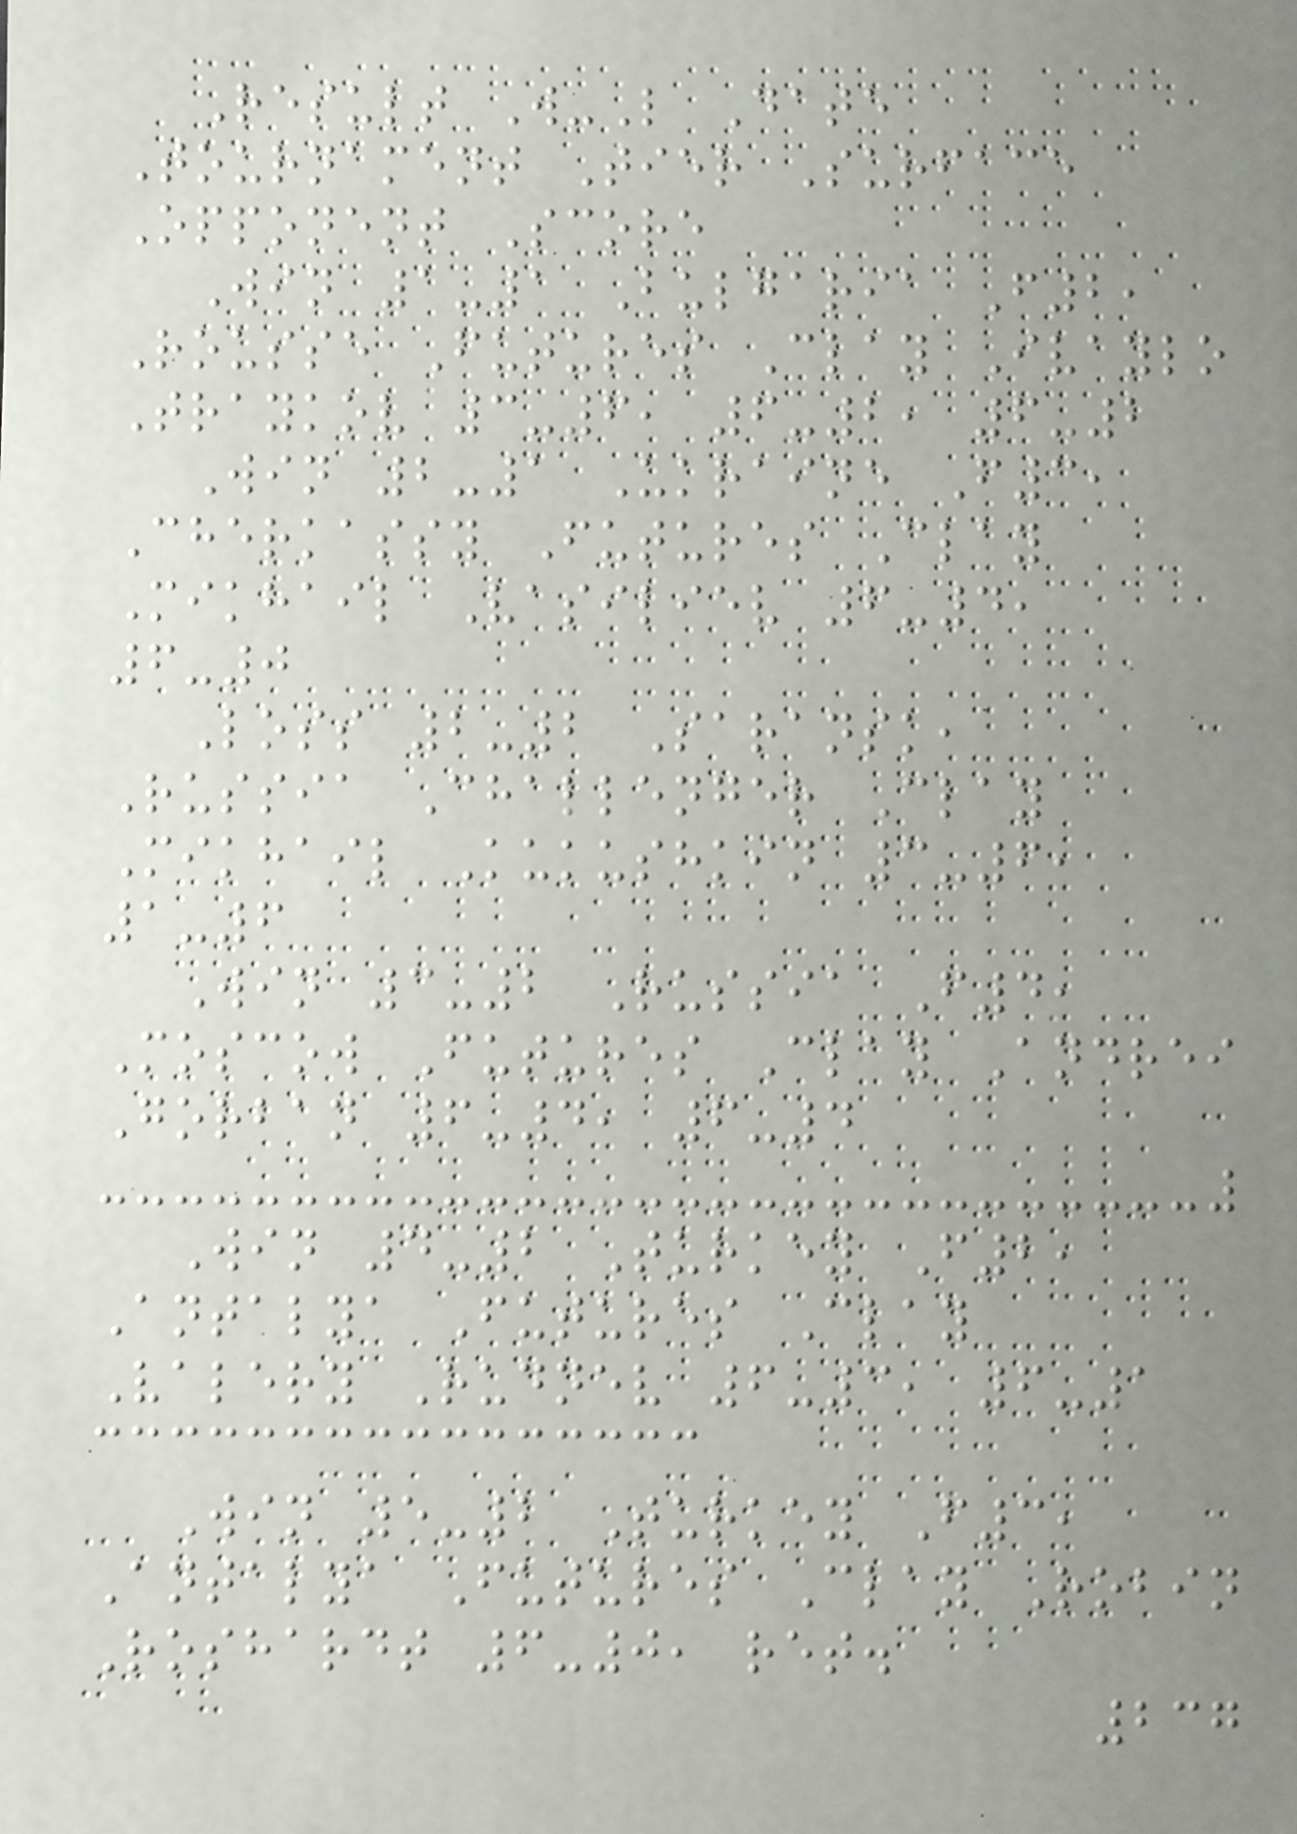Result W-L Date
Tournament Tier Surface
Opponent Score
Win 1-1 Bulgaria F2,
Rousse Futures Clay Ivaylo
Traykov 3-6, 6-2, 6-2
Win 2-1 Ukraine F3,
Cherkassy Futures Clay
Mikhail Vasiliev 6-4,
6-0
Loss 2-2 Saransk,
Russia Challenger Clay
Mikhail Kukushkin 3-6,
1-6
Win 3-2 Russia F4,
Moscow Futures Clay Andrei
Gorban 6-4, 6-4
Win 4-2 Turkey F2,
Antalya Futures Clay
Valery Rudnev 6-3, 6-1
Win 5-2 Turkey F3,
Antalya Futures Clay Robin
Roshardt 6-0, ret.
237
